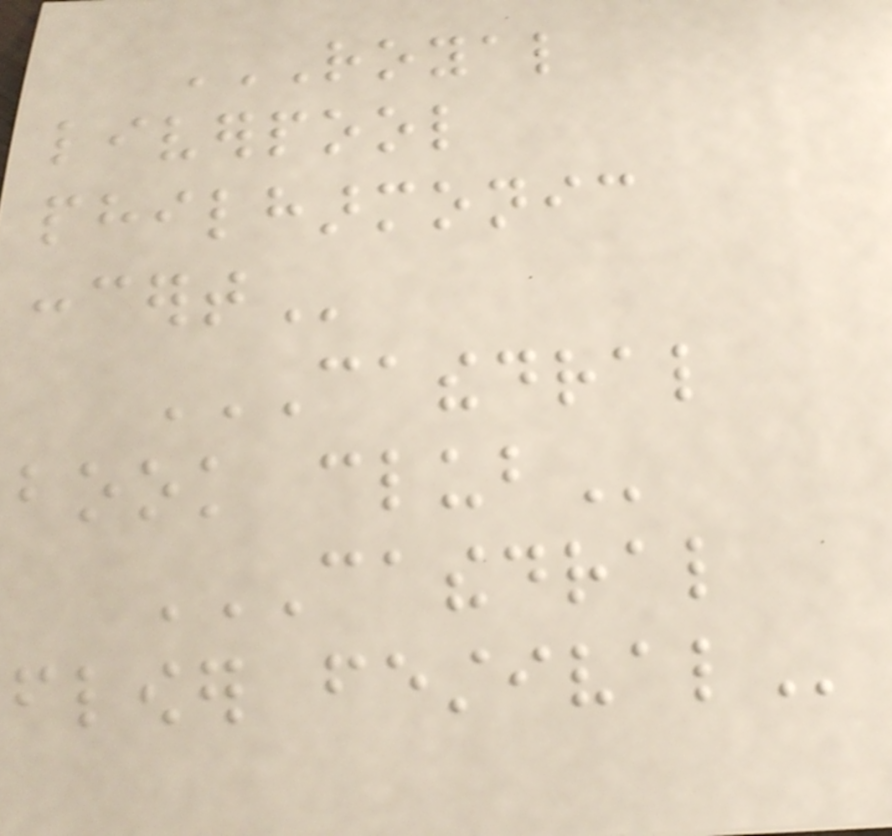ROYAL
LIVERPOOL
PHILHARMONIC
CONCERT
CATHEDRAL
BOOK CLUB
CATHEDRAL
FLOWER FESTIVAL
